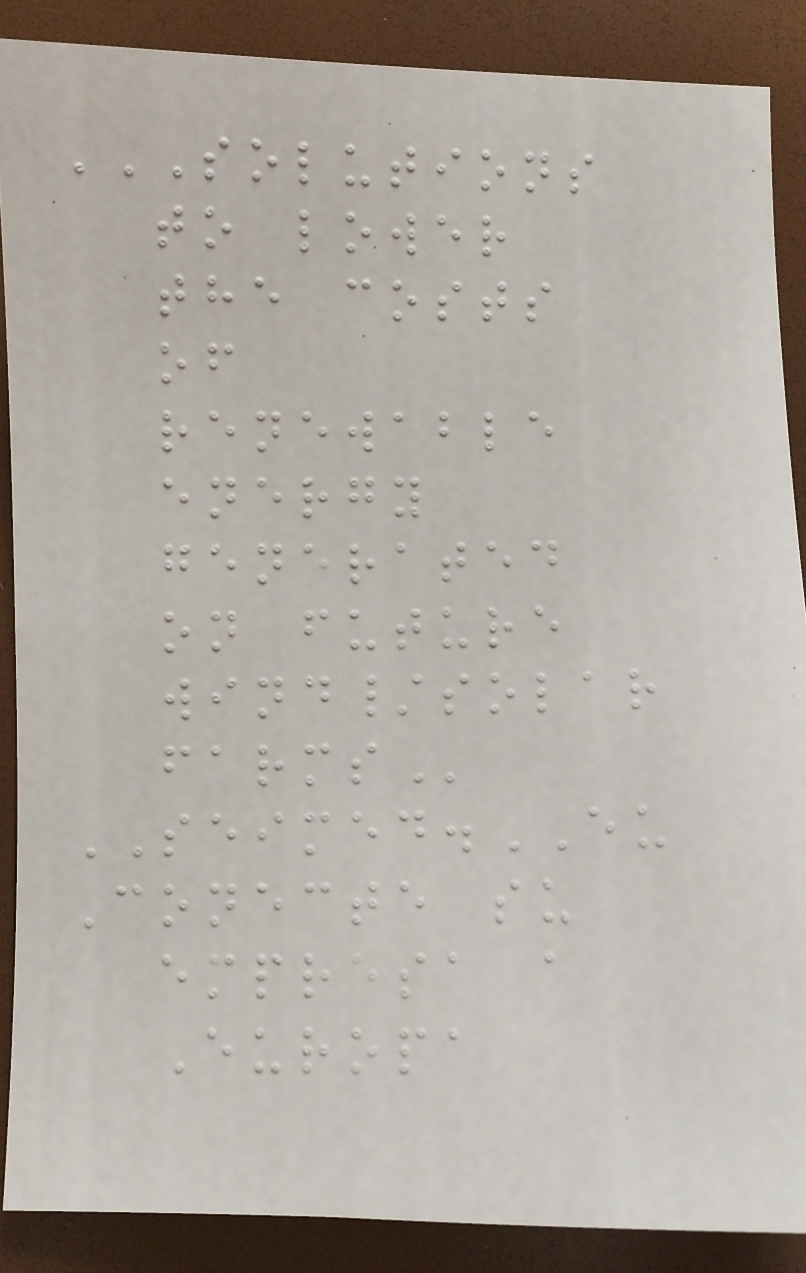SOLUTIONS
TO LOWER
THE COSTS
OF
RENEWABLE
ENERGY
GENERATED
ON FUTURE
WIND/SOLAR
FARMS
SEIMED.EU
Conecte su
empresa a
Europa
